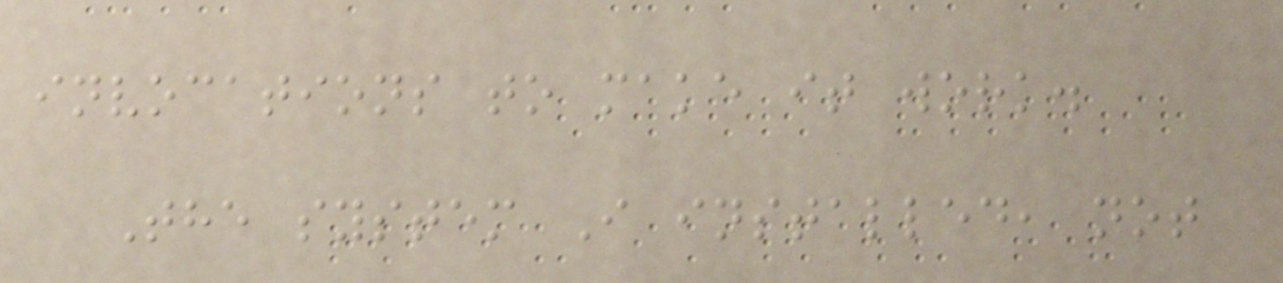invocations to make it work.
The system I installed, not
